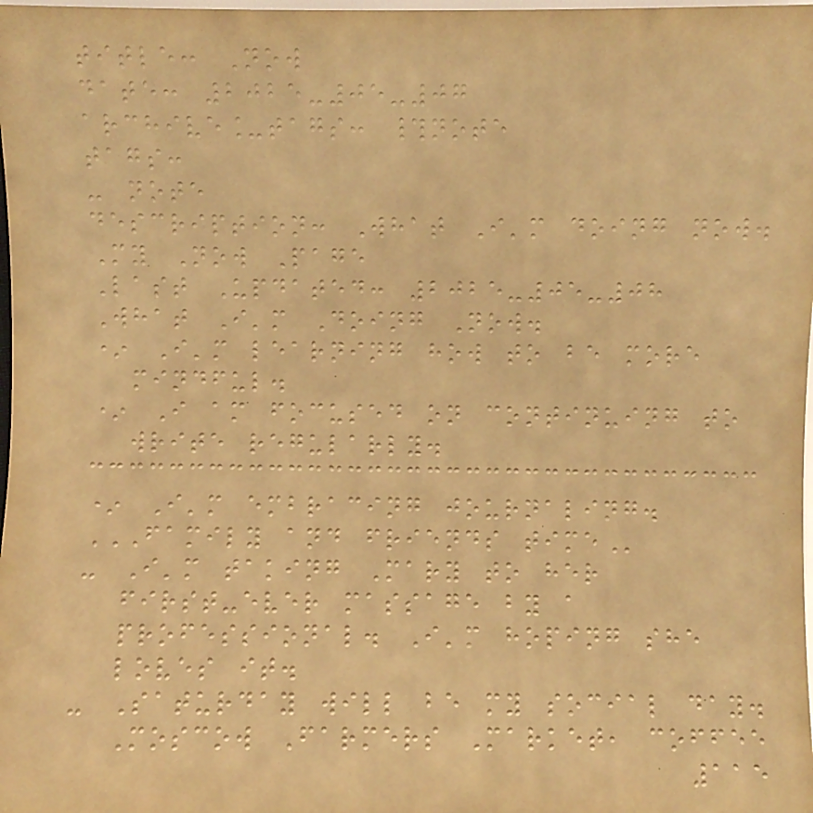title: Now
date: 2025-05-07
archive_tags: #note
tags:
- note
description: What I'm doing now.
My Now Page
Last Updated: 2025-05-08
What I'm Doing Now.
* I'm learning how to be more
mindful.
* I am focused on continuing to
write regularly.
* I'm embracing journaling.
FAMILY AND FRIENDS TIME
- I'm taking Mary to her
first-ever massage by a
professional. I'm hoping she
loves it.
- Saturday will be my social day.
Moscow Farmers Market, coffee
115
